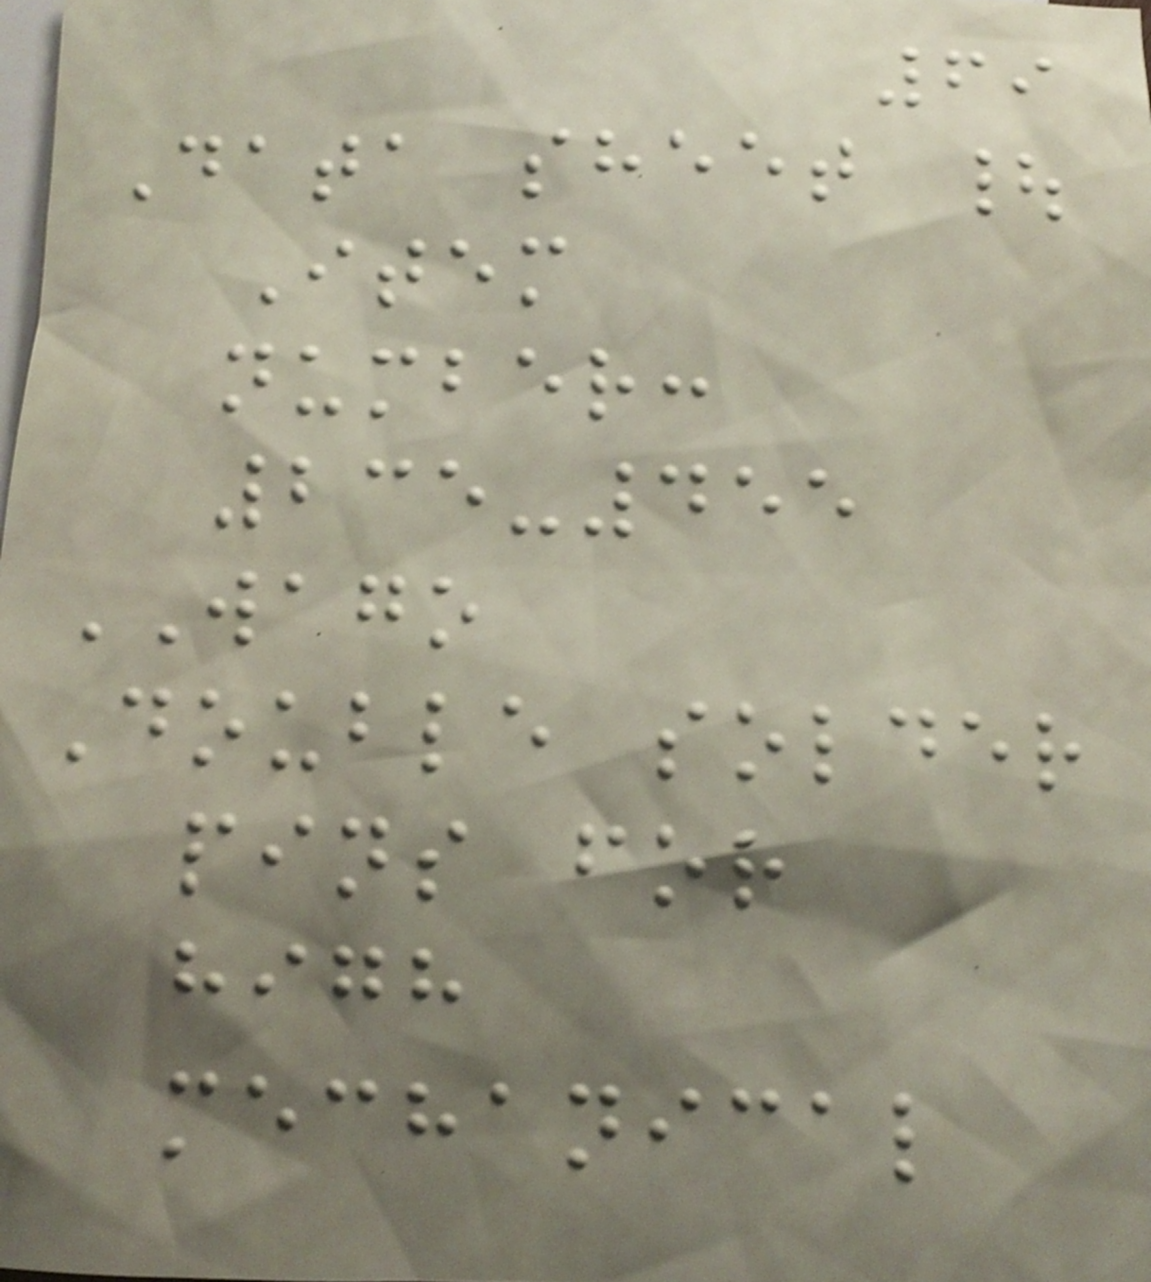69
Data sheet |
Item
number:
235-455
WAGO
Double solder
pins for
high
mechanical
